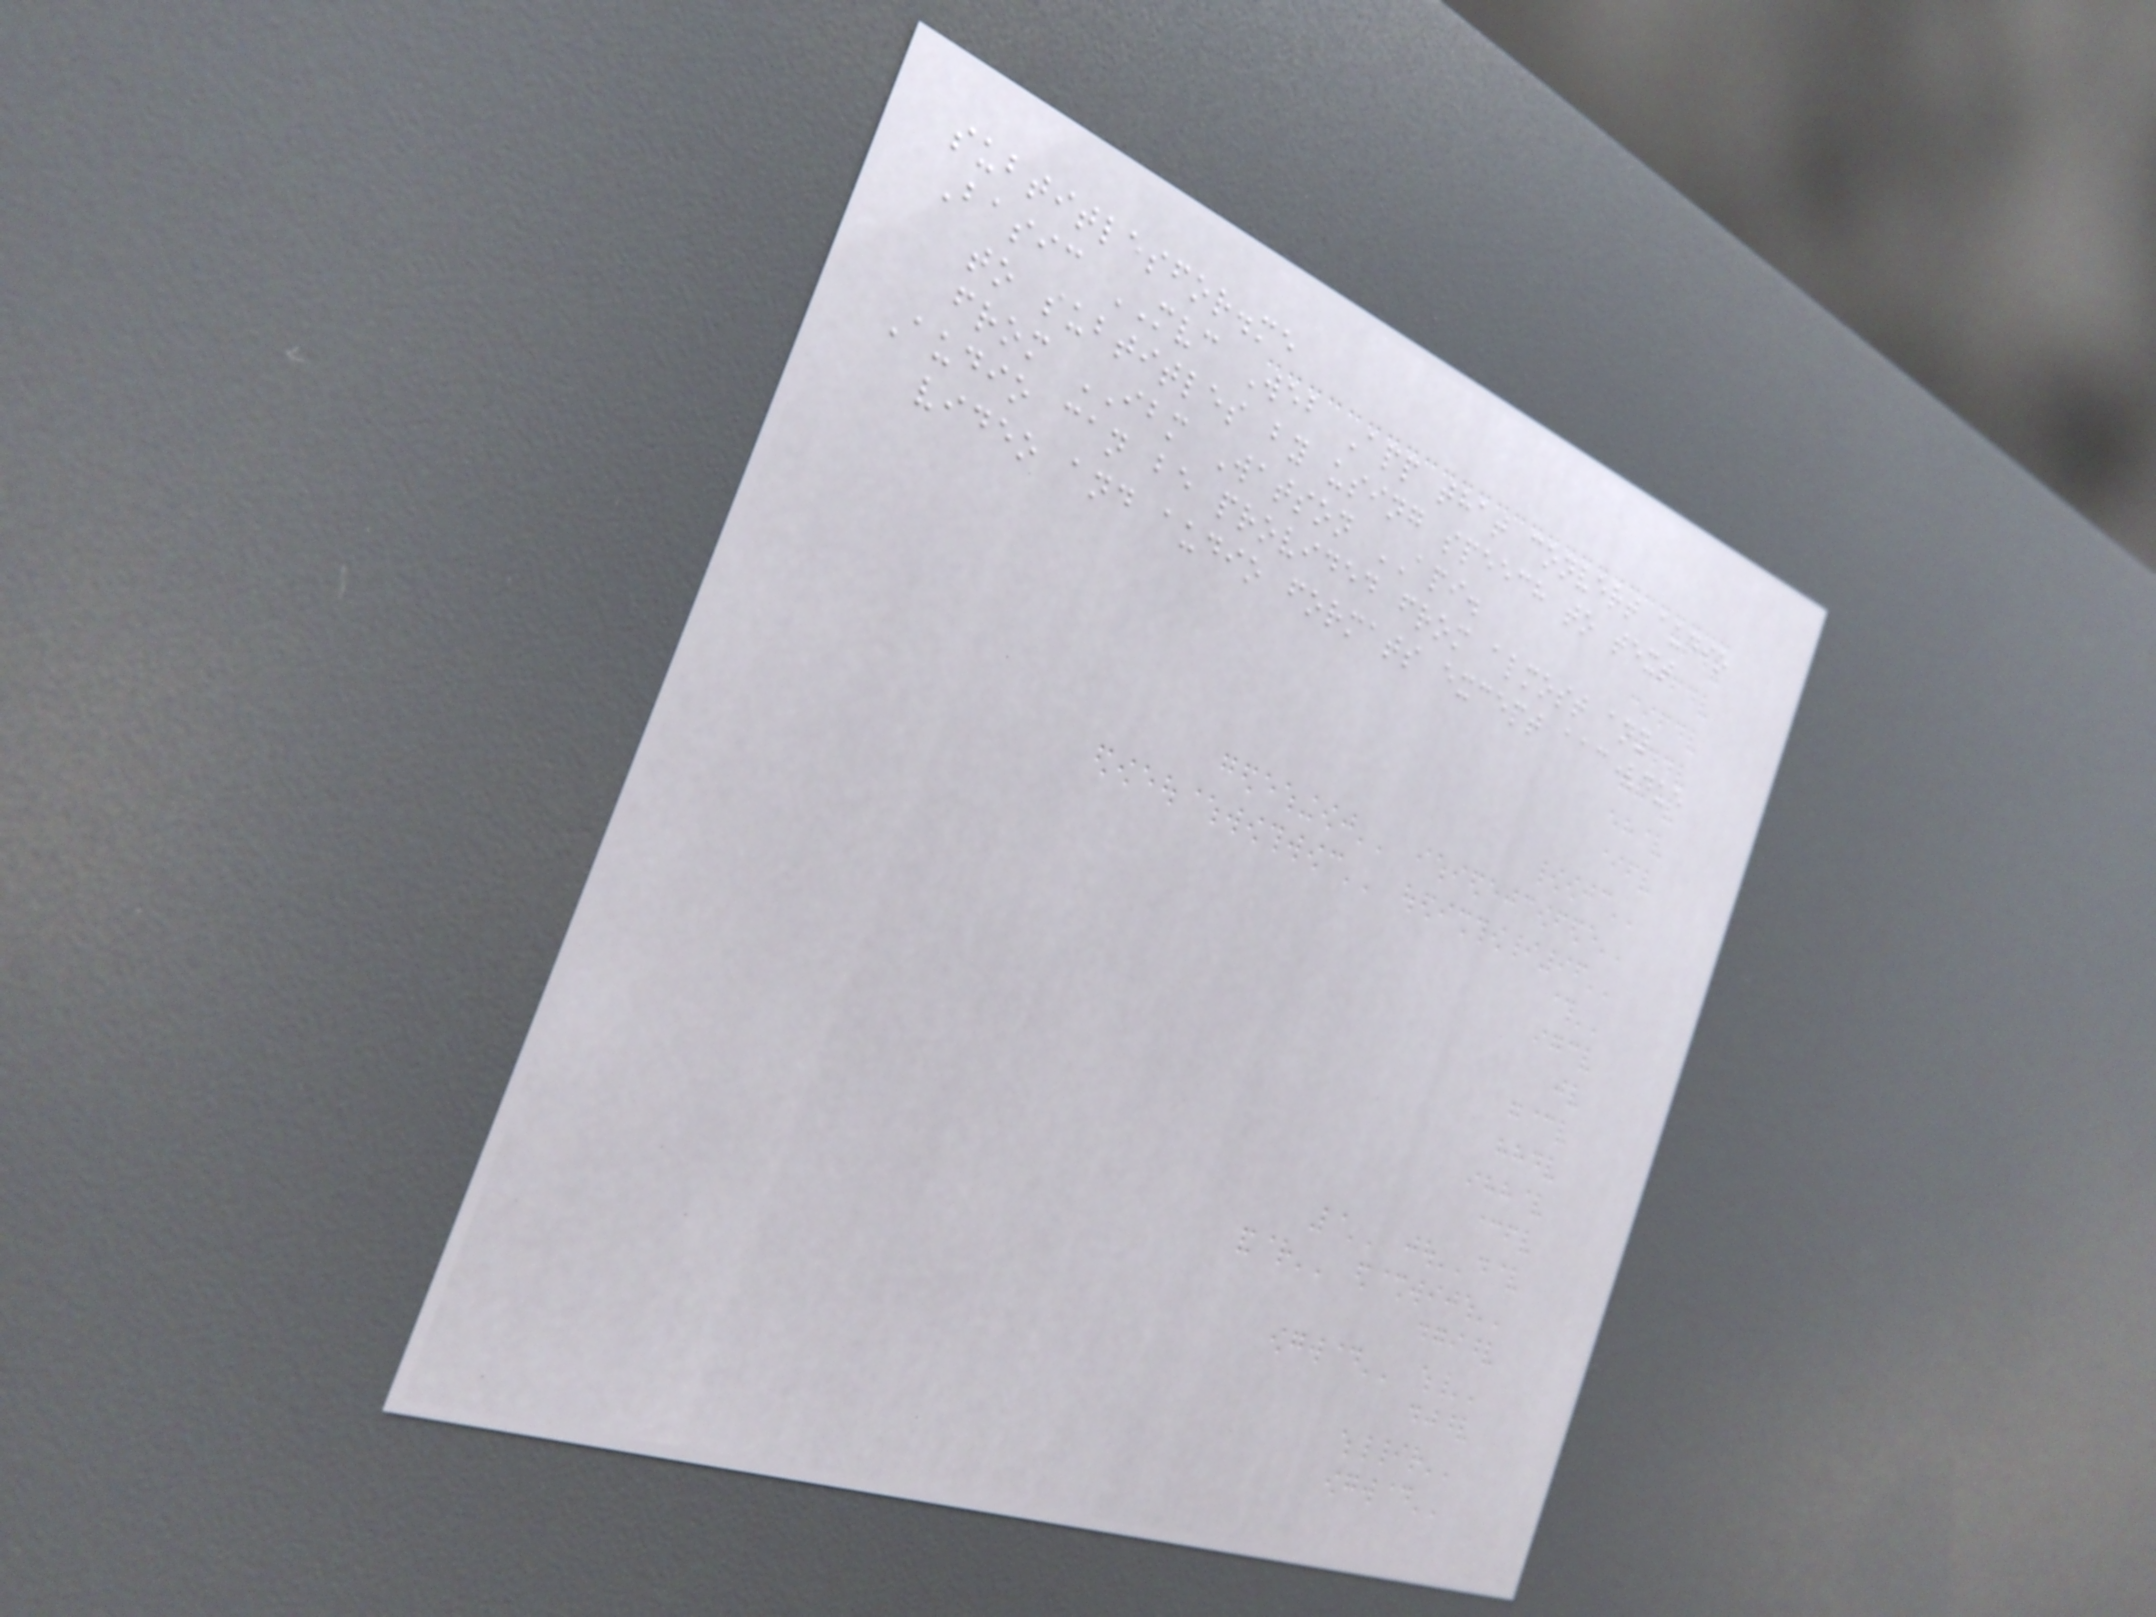subtitlesfor.me
Basic MVC Web App that convert audio
to subtitles by using speech to text
from IBM Watson API.
Audio can be provided from almost any
video and audio formats except aac(due
